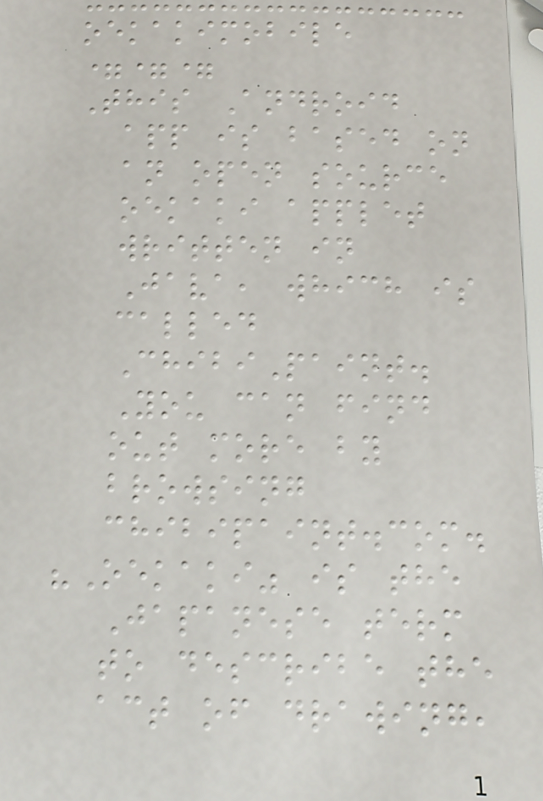oekakimobile
===
This Android
app is based on
an open source
oekaki applet
written in
Java, which is
called
ChibiPaint.
You can find
out more by
browsing
chibipaint.com.
"Oekaki" is the
Japanese term
to describe the
act of drawing,
